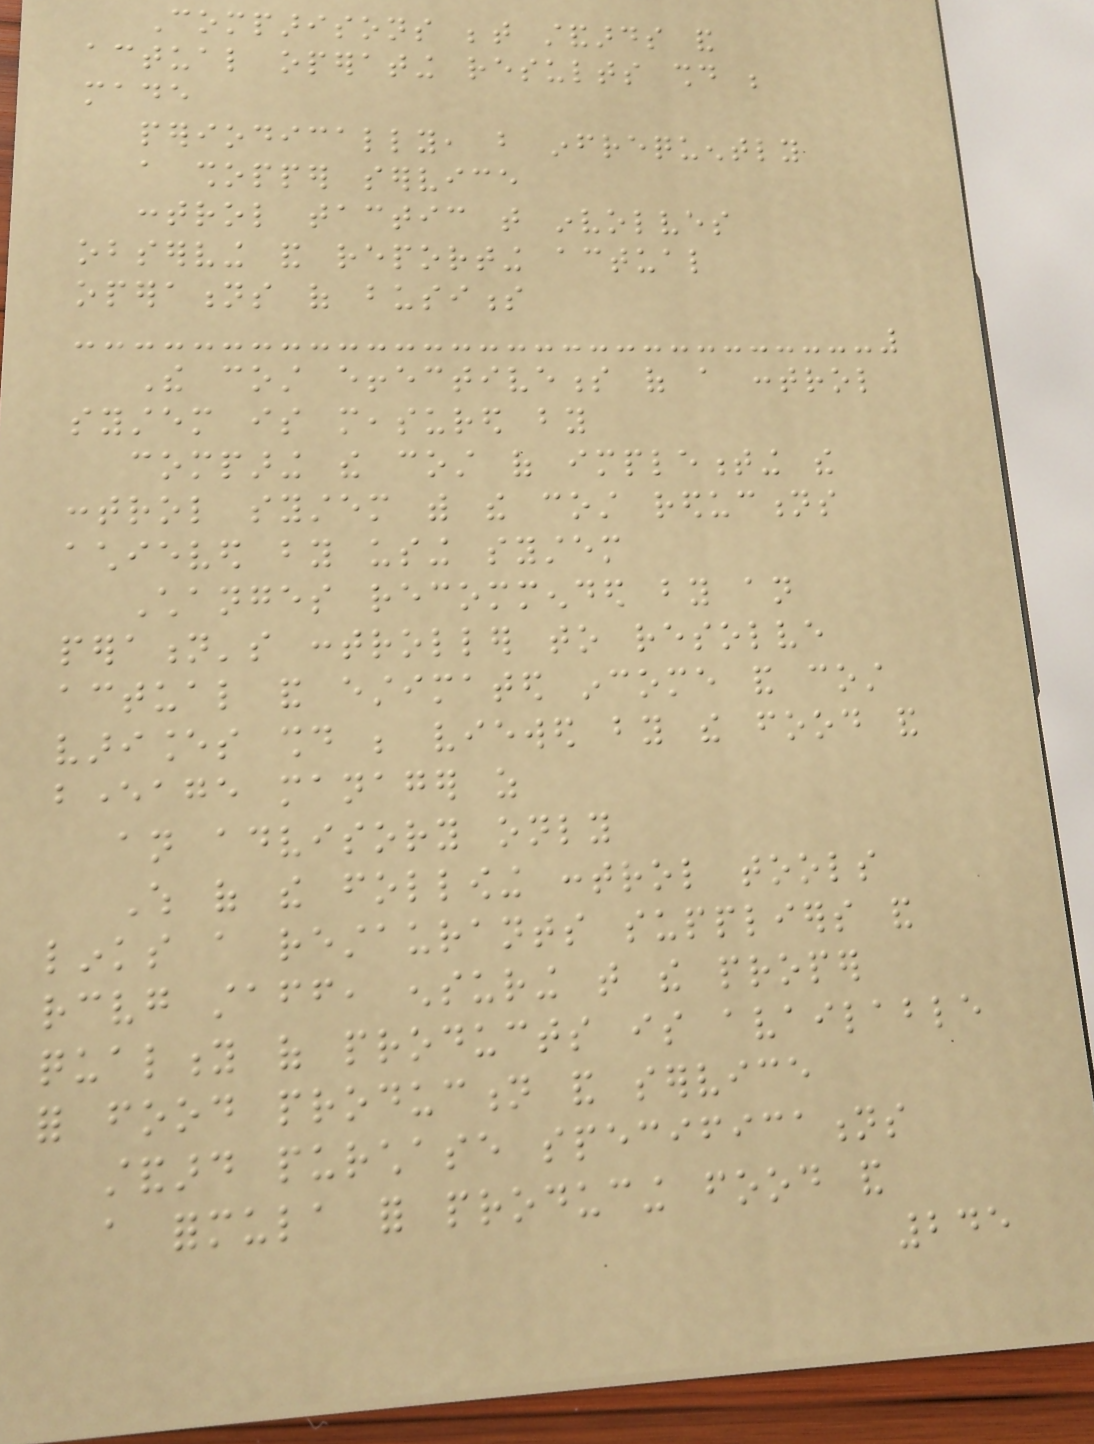Comparisons between standards and
actual operating results should be
made
periodically, but infrequently
a shopper service
control tactic that involves
observing and reporting actual
operations of business
The cost effectiveness of a control
system is measured by
comparing the cost of implementing the
control system with the cost reductions
achieved by using system
Changes recommended by an
peration's controller to resolve
actual and estimated income and cost
variances should be viewed by the food and
beverage manager as
an advisory only
Which of the following control tools
links a restaurants suppliers and
receiving staff, ensuring that the proper
quality of products is available
for food production and service
standard purchase specifications
a formula for producing food and
245
